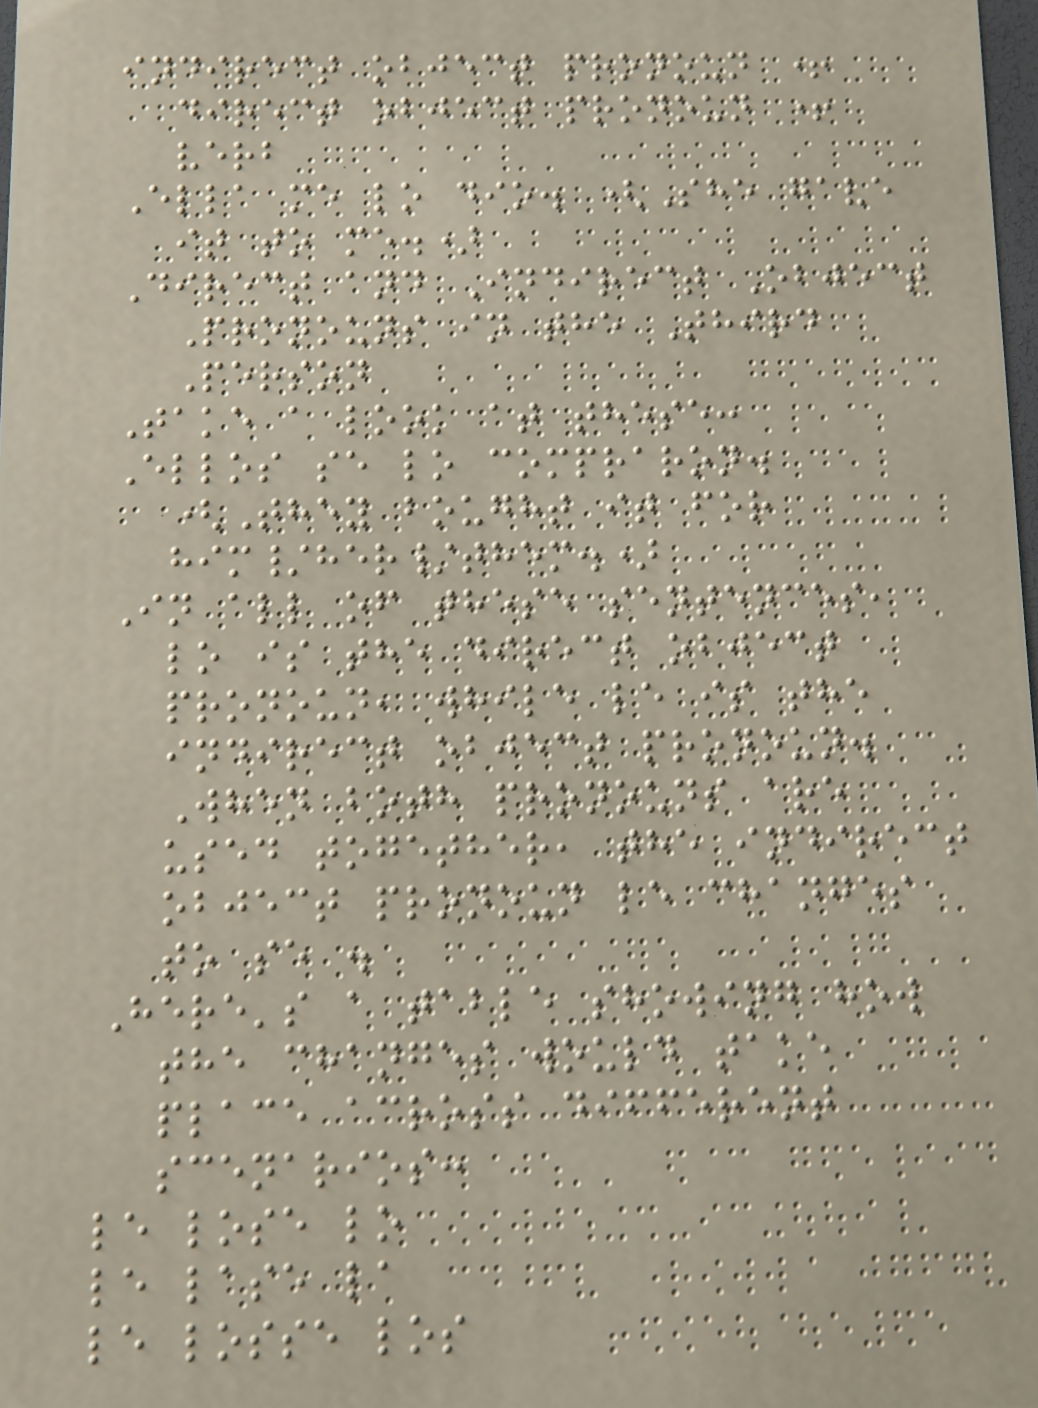indirect object pronoun +
direct object pronoun +
verb
Ella me lo dio. (She gave
it to me.)
Direct and Indirect Object
Pronouns in the Third
Person
Take a look at these:
Ellos se lo compraron.
(They bought it for
him/her/them.)
In all of these sentences,
lo is the direct object
pronoun, while le is the
indirect object pronoun.
When both pronouns are
used together, the indirect
object pronoun le changes
to se .
Here's a table showing how
the changes would take
place across different
scenarios:
le lose lo
le lase la
le losse los
